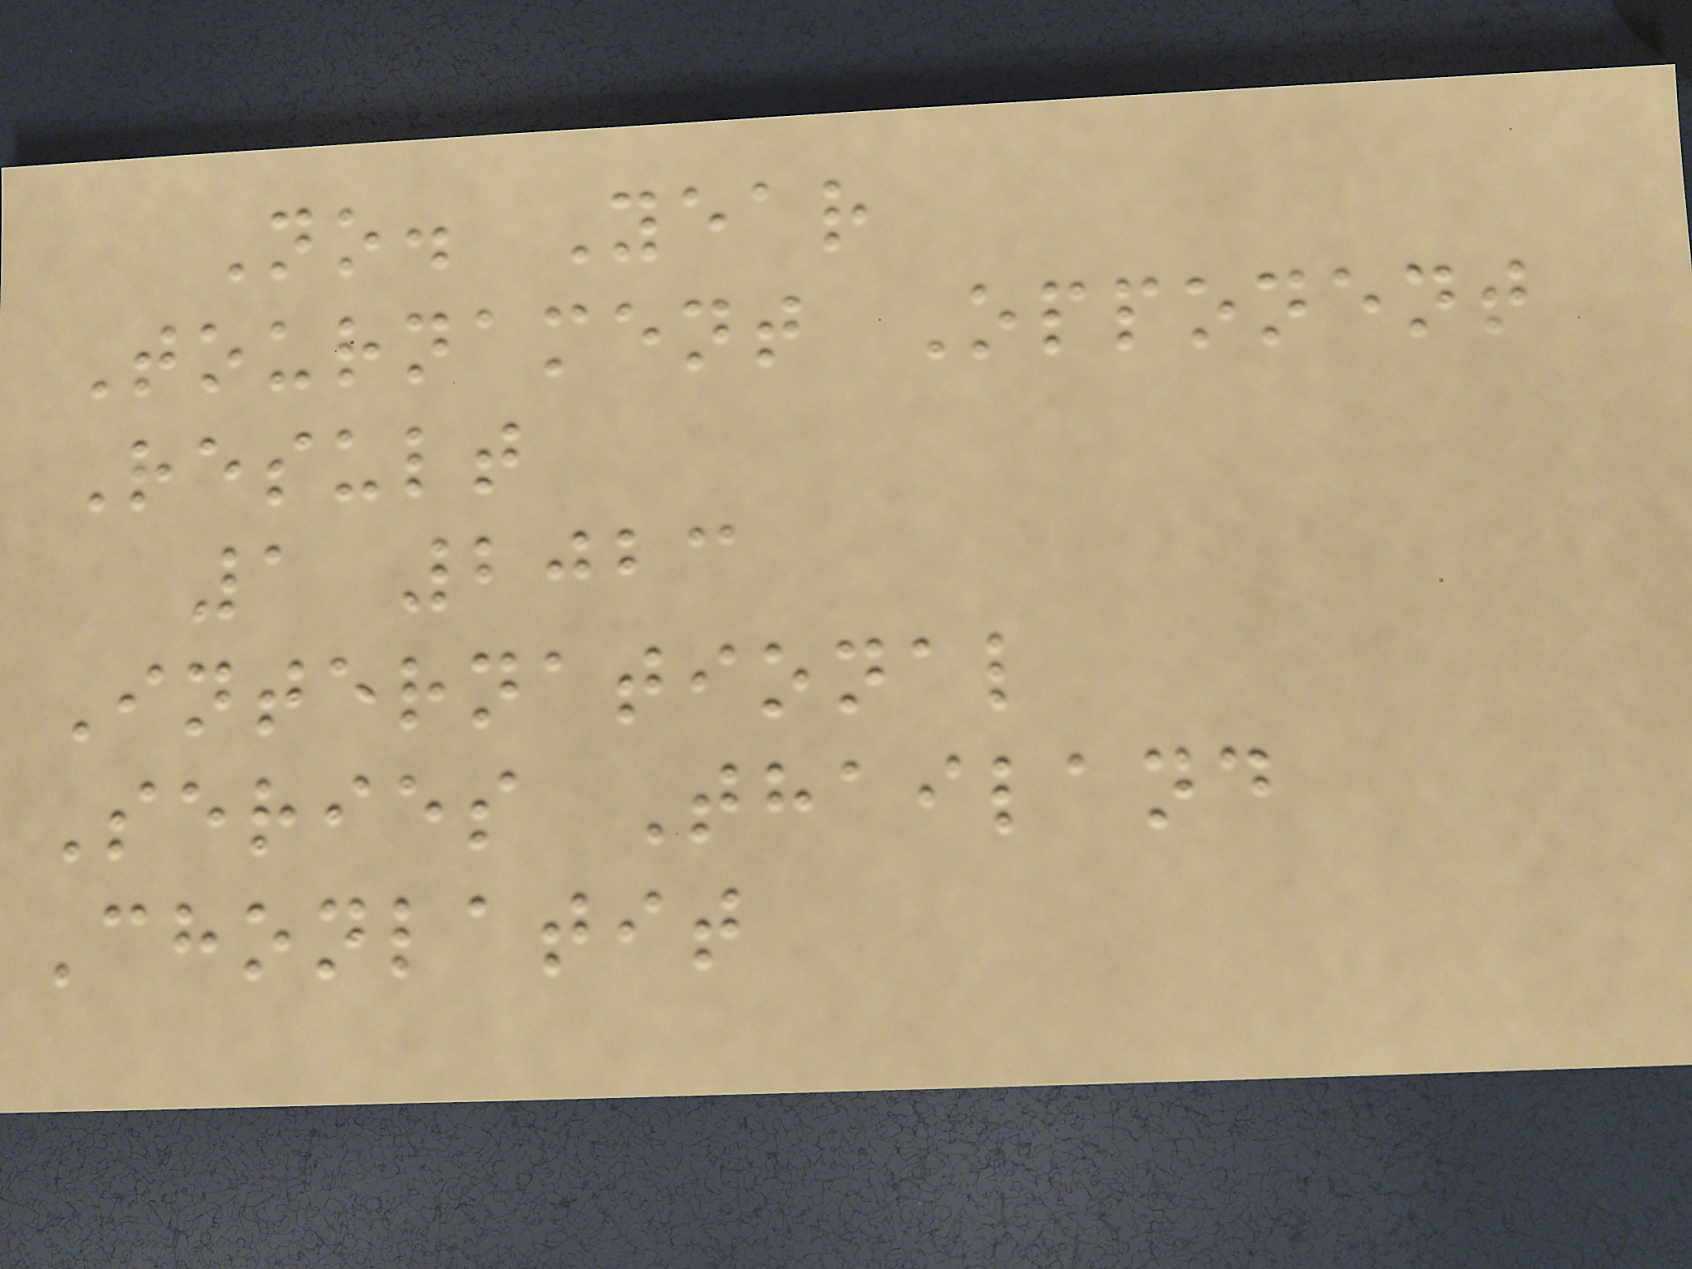No. Year
Tournament Opponent
Result
1 2023
International
Series Thailand
Chonlatit
